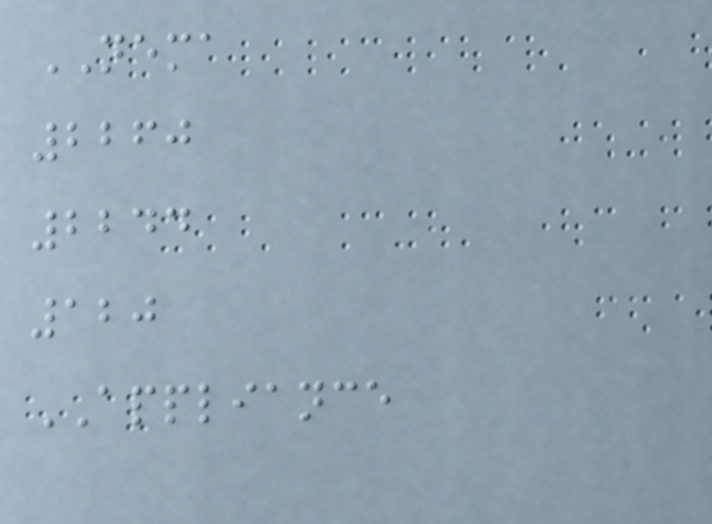NEMA
2260
2244
120
APPLIANCE
